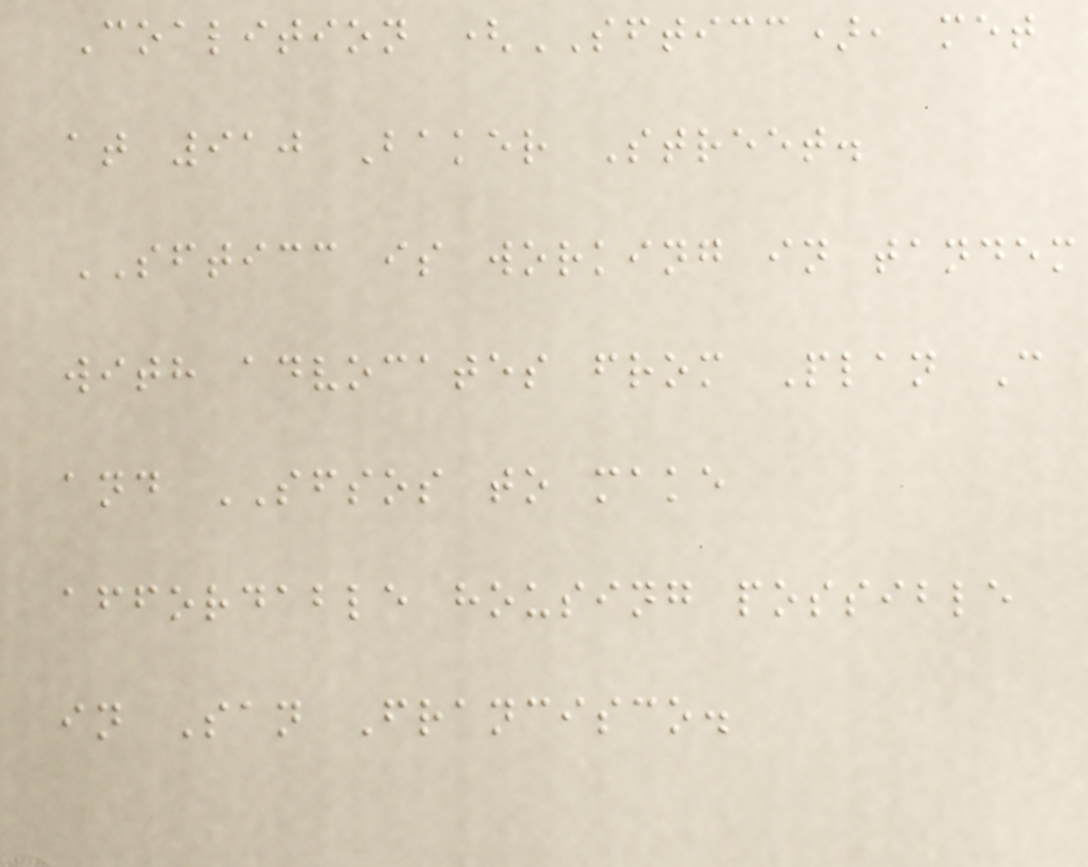Coalition (SFTICC), met
at 910 Baker Street.
SFTICC is working in tandem
with advocates from Plan C
and SFSOS to make
affordable housing possible
in San Francisco.
